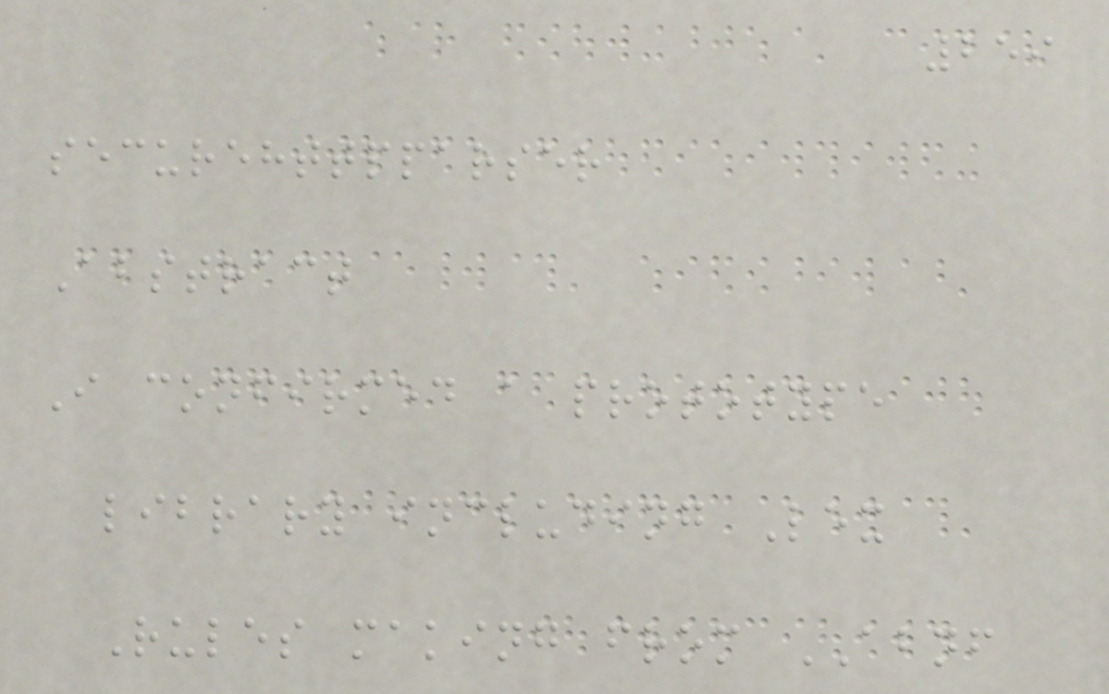259
securehttpparser
Abstract
I confirmed a prototype
library including Lex
Rules making from ABNF
